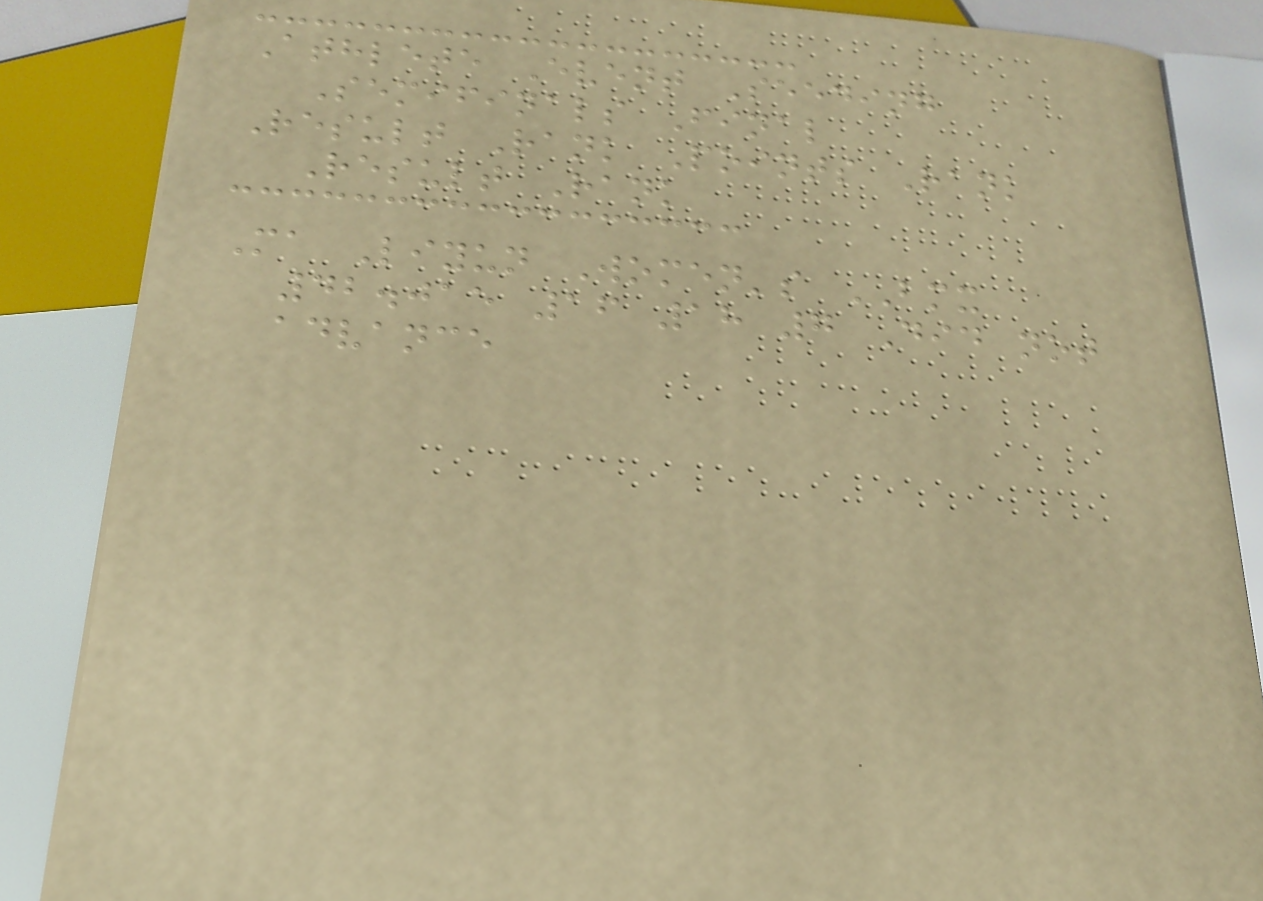Athlete Event Seeding
Semifinals Final
Result Rank Points Rank
Result Rank
Ma Liyun Women's BMX
42.015 16 18 7 Did not
advance
